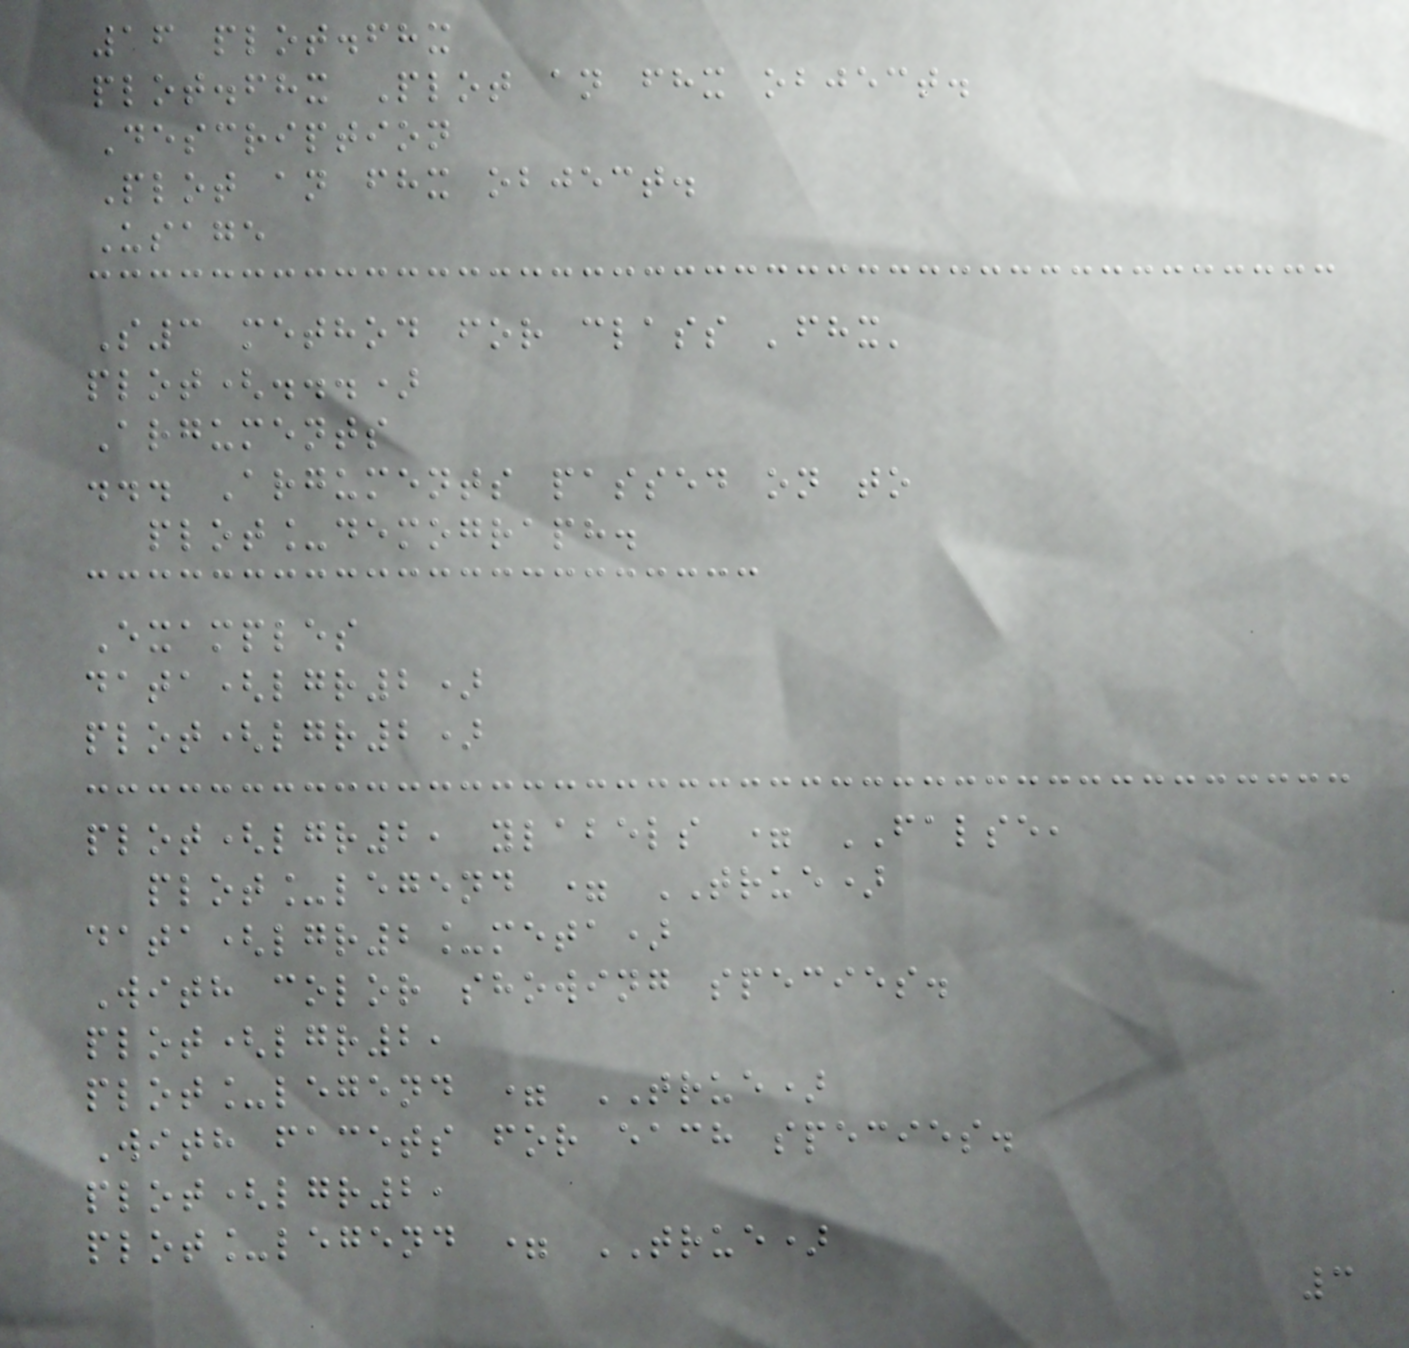16 plot.fhx
plot.fhx Plot an fhx object.
Description
Plot an fhx object.
Usage
S3 method for class 'fhx'
plot(...)
Arguments
... Arguments passed on to
plot_demograph.
Examples
data(lgr2)
plot(lgr2)
plot(lgr2, ylabels = FALSE,
plot_legend = TRUE)
data(lgr2_meta)
With color showing species.
plot(lgr2,
plot_legend = TRUE)
With facets for each species.
plot(lgr2,
plot_legend = TRUE)
3
